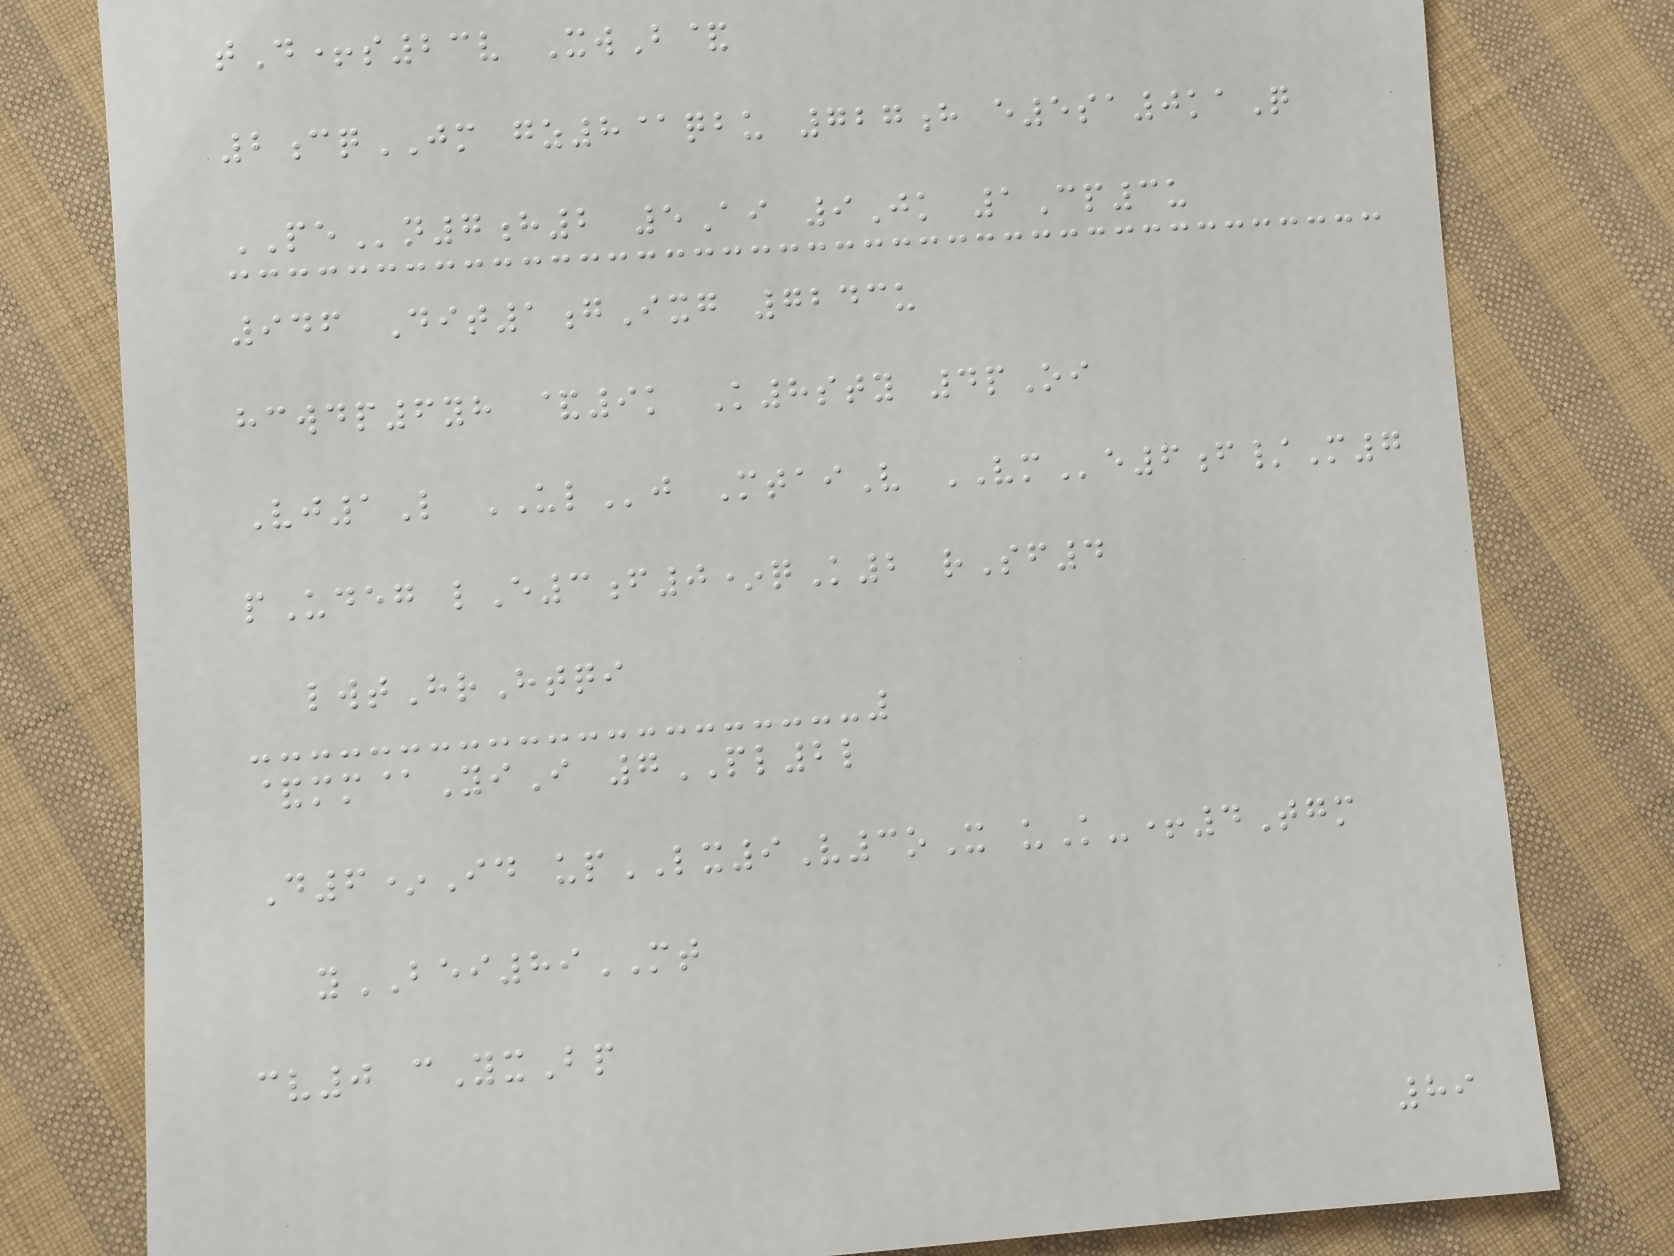tD+s23v XwB&
2cqJM gz8@qbu 727h e5sa0kaQ
PEn7h2 5Ai 9Jk 1Cp3u
946 Dit1gIxg 7243u
hcwdp6yh &9k K8sty 4pOi
Vj1L ULj MtaiV VMe6f/M7
pUdeg lE3f0*qK2 rSf4
lwtHrHtqi
&mm@YiI 7PL2l
D6*Id upLX9V3oX uK-+4Tgm
yBEI89MT
cv0 cYxBp
89
